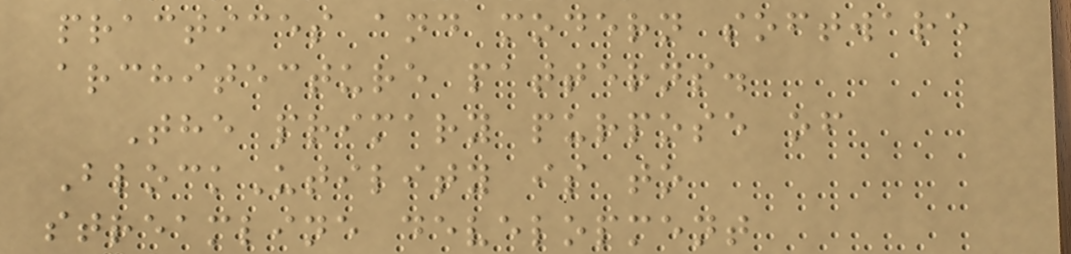practices and modern software
architecture patterns.
The primary purpose of
BlockUtility is to
streamline development
